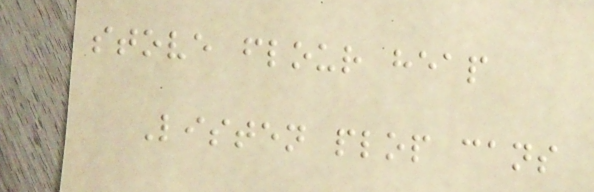stove flour heap
Listen plop cans
